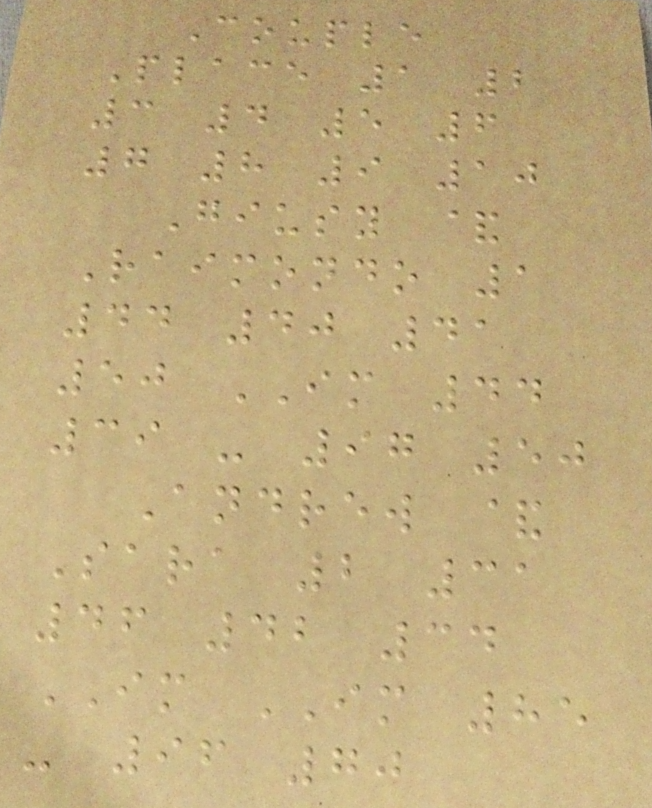Couple
Place 1 2
3 4 5 6
7 8 9 10
Giusy &
Raimondo 1
44 40 41
50 IM 44
39 - 97 50
Andrew &
Sara 2 31
46 42 34
IM IM 85
- 96 70
